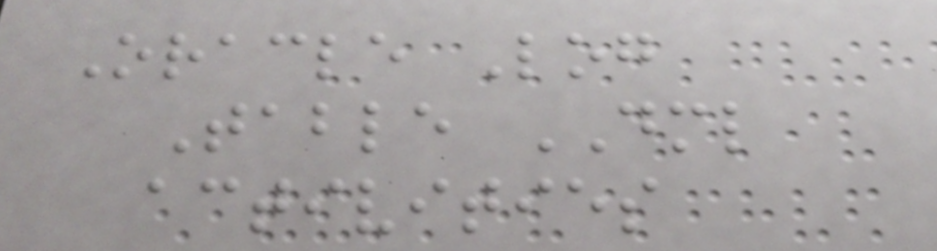Oracle Log
Table DML
activities
